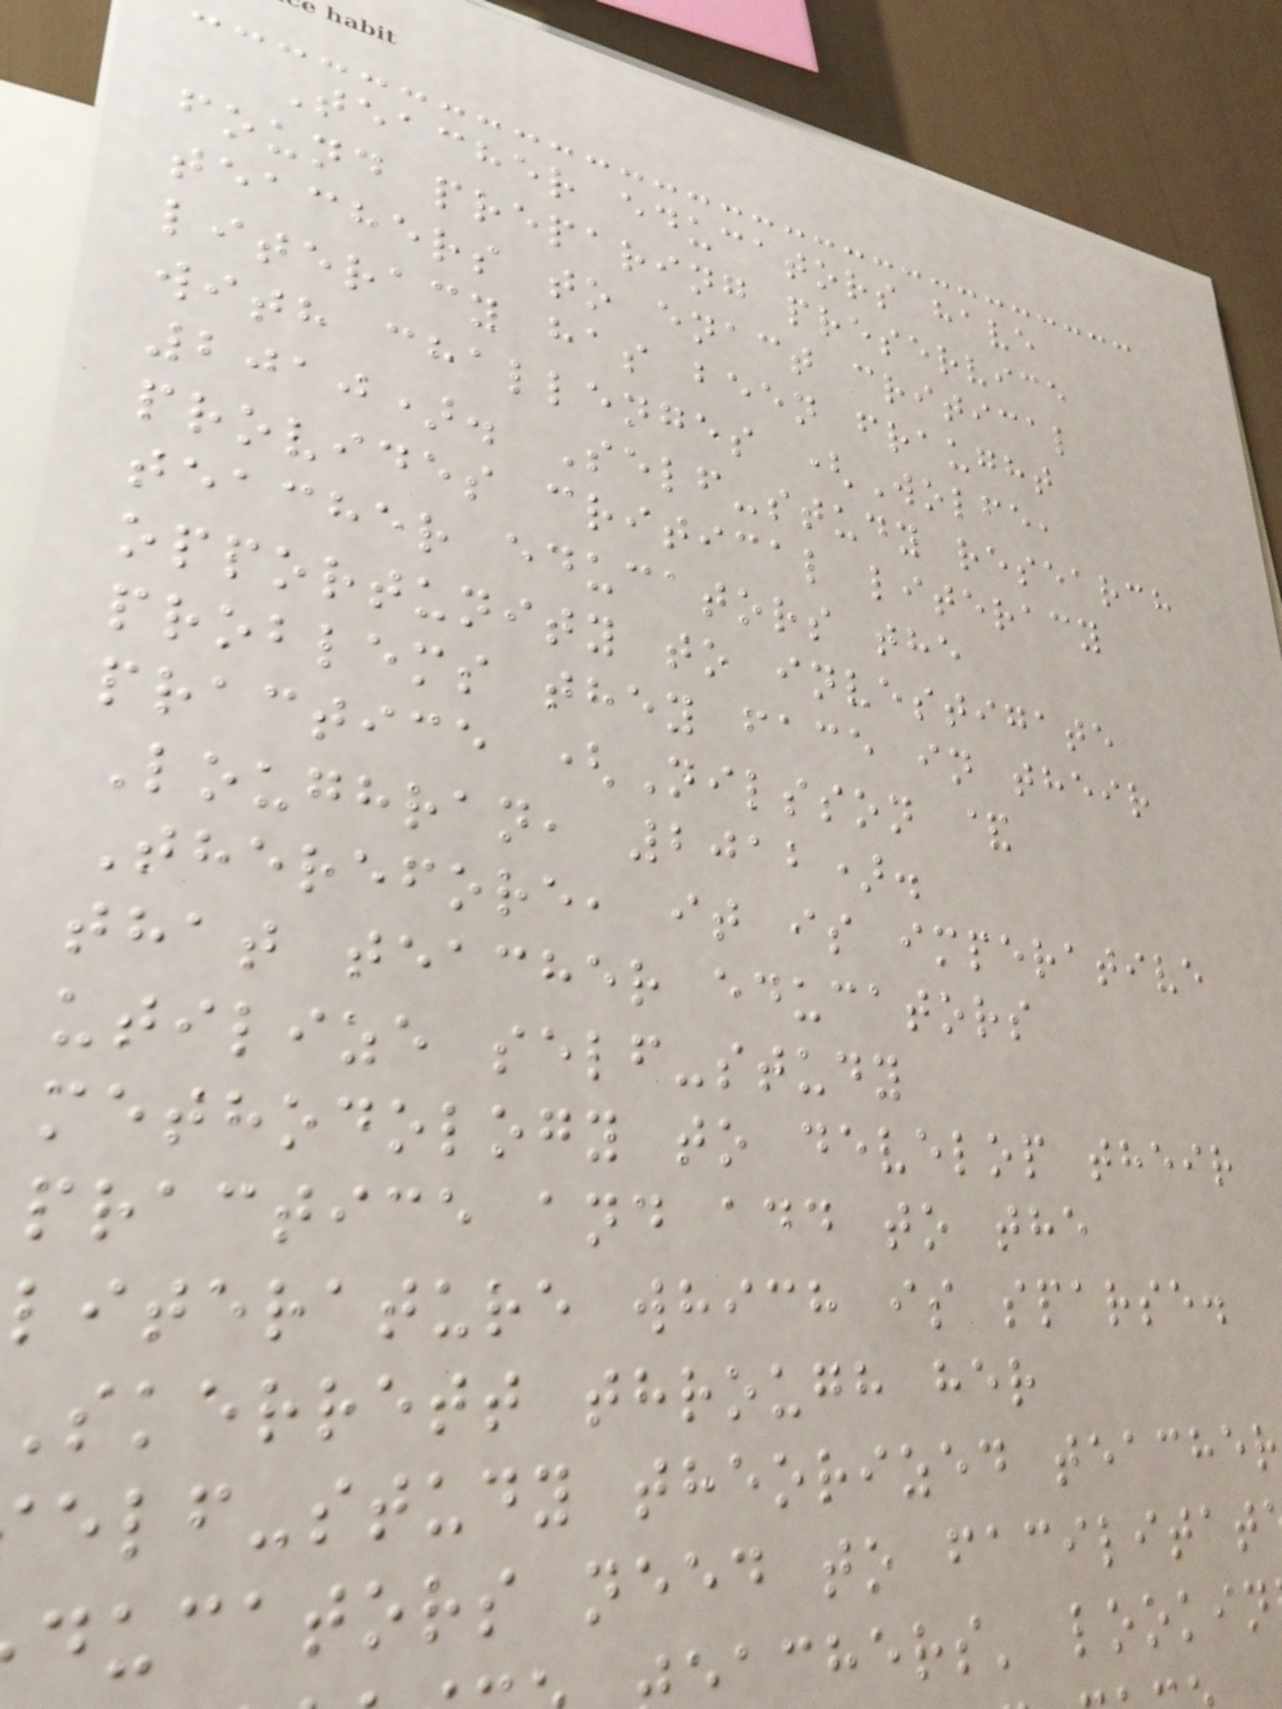Teacher educators have
found preparing preservice
teachers to enact critical
literacy has been fraught
with challenges (Wolfe,
2010). Self-study research
provides critical literacy
teacher educators the
opportunity to investigate
problems they face in their
practice (Nilsson &
Loughran, 2012).
Therefore, it is imperative
that teacher educators
utilize self-study
methodology to develop their
practice and add to the
literature which is sparse.
skerrett through her
elf-study theorized teacher
ducators need to facilitat
achers' lookin
